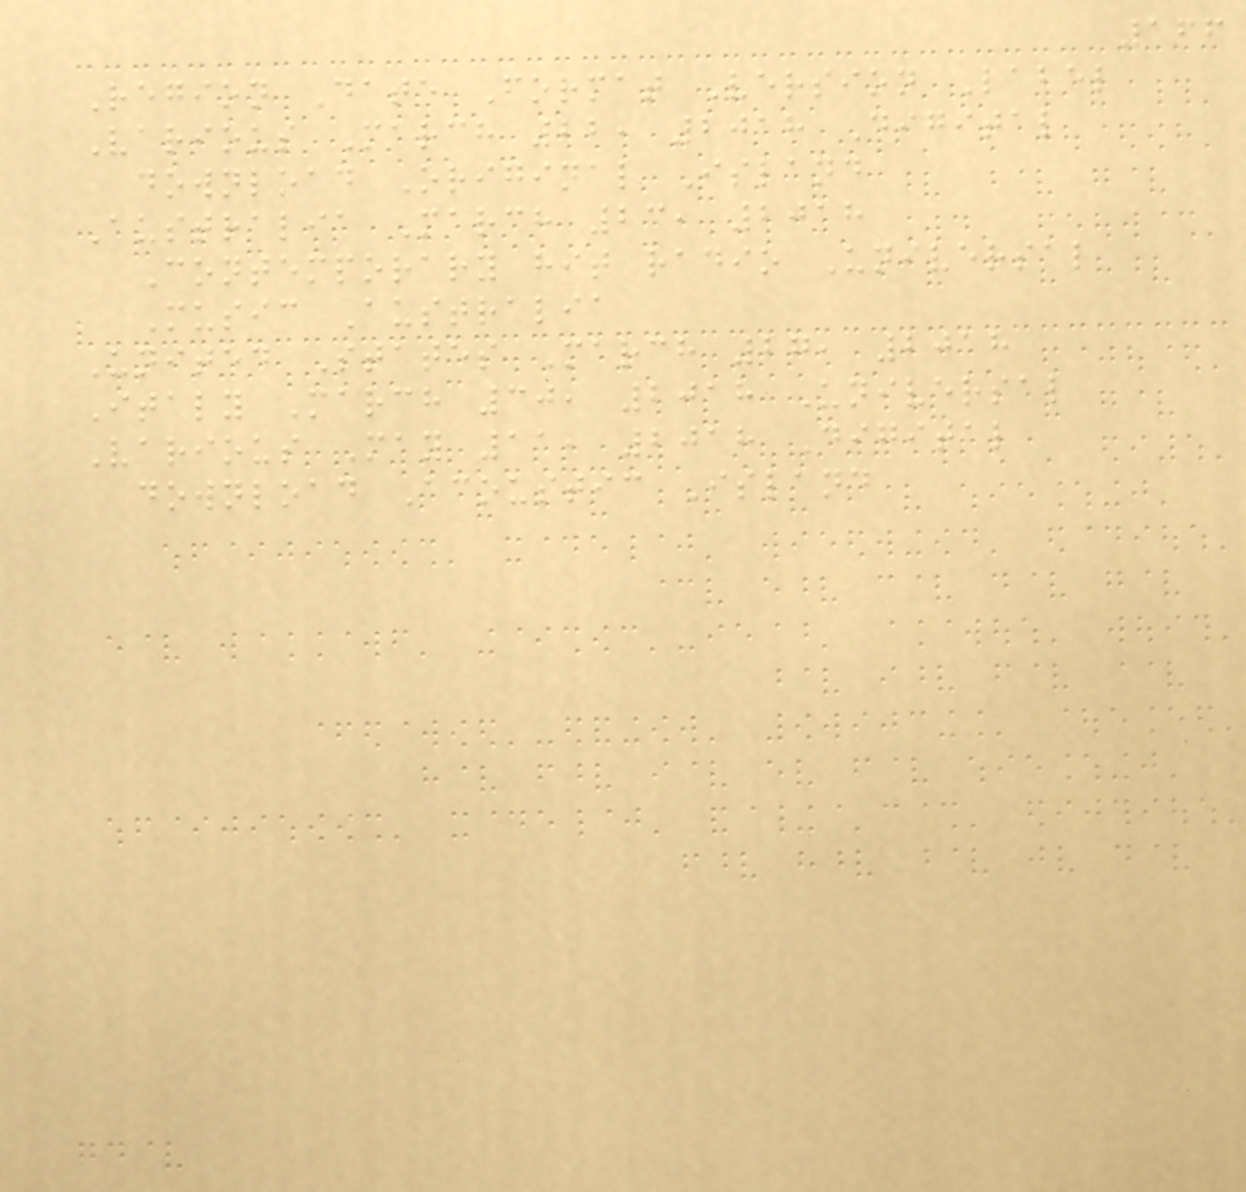166
Region Date Format Version Label
Various March 22, 2018 Digital
download Original Island
Australia March 23, 2018
Contemporary hit radio Universal
Music Australia
United States March 27, 2018
Italy March 30, 2018 Universal
Various May 11, 2018 Digital
download Acoustic Island
